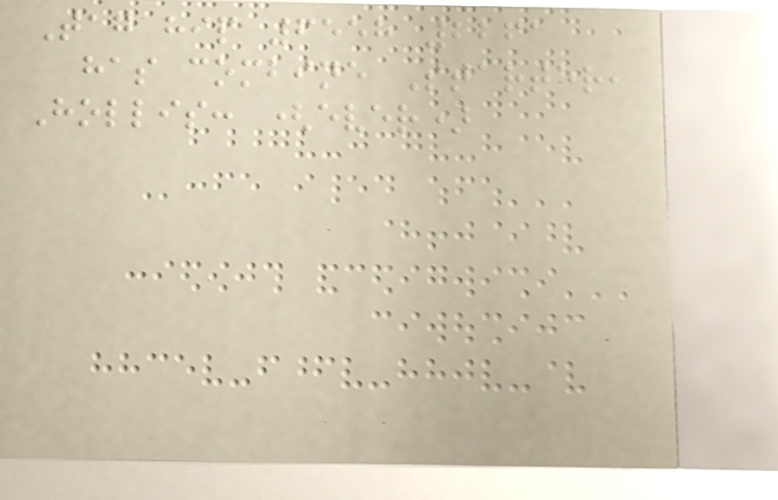Tag hip 6558 2261
has combine Starter,
Hollis: (ever)
